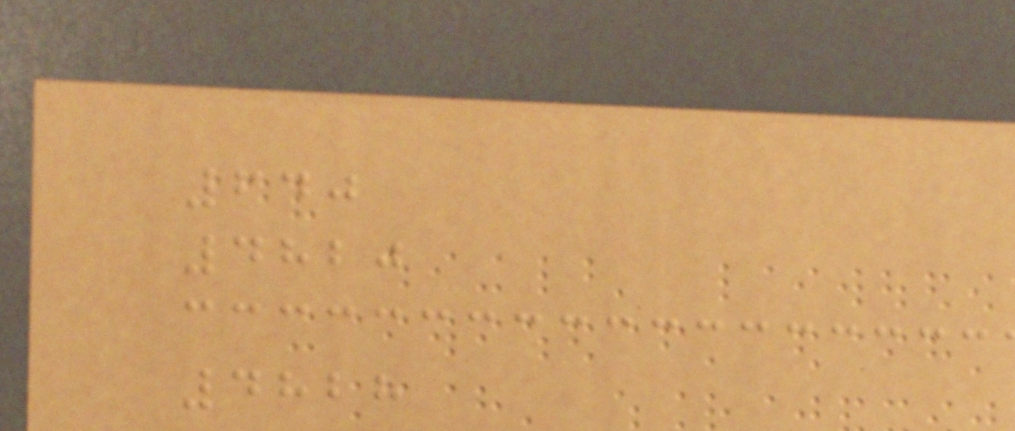640
4820
4828
